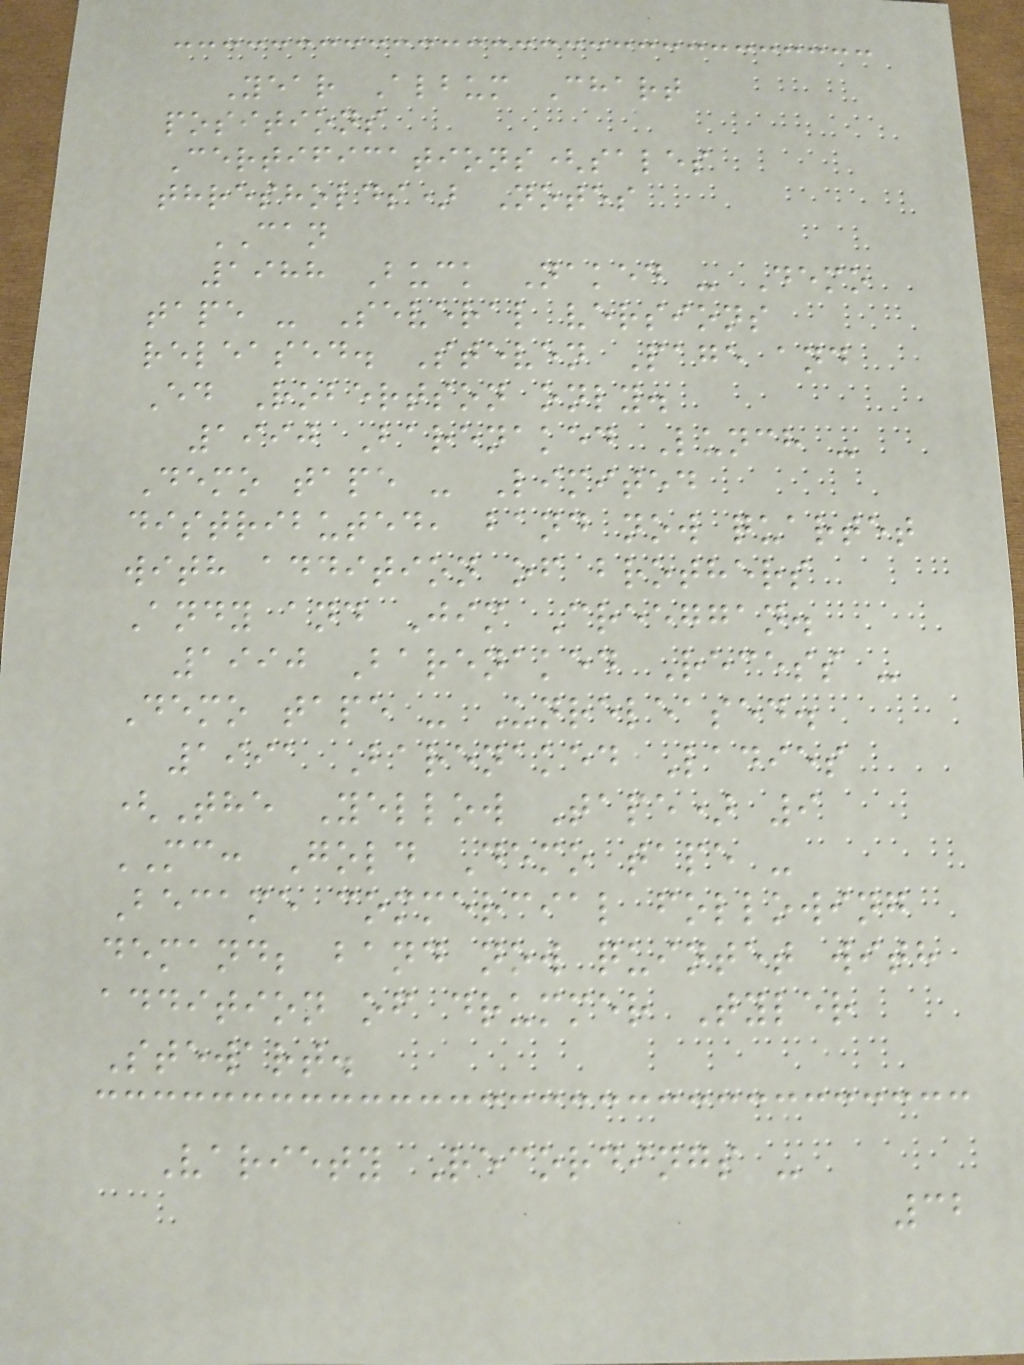Year Album Chart
positions
Certifications(sales
thresholds) Notes
CAN
1988 Buck Naked - Demo
tape - Several versions
released. Steven Page and
Ed Robertson only.
1990 Barenaked Lunch -
Demo tape - Limited
distributed, band now quartet
with addition of brothers
Andy and Jim Creeggan.
1990 Barenaked Recess -
Demo tape - Unreleased.
1991 Barenaked Ladies
(The Yellow Tape) 9
MC: Gold Demo tape -
Became commercial following
demand; band now quintet with
addition of drummer Tyler
Stewart.
Variety Recordings -
32
